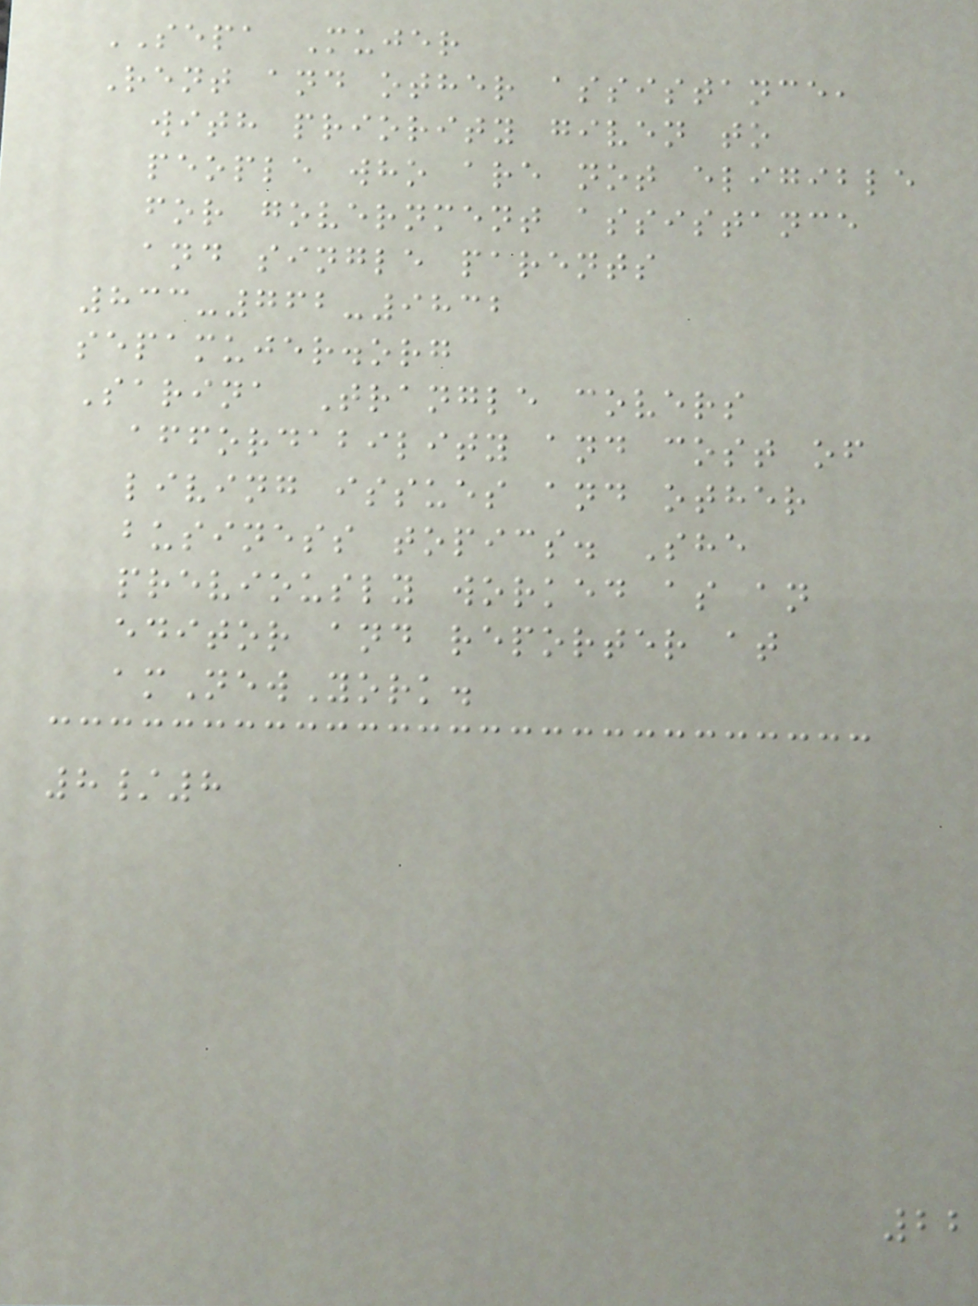SEPA Mujer
Rent and other assistance,
with priority given to
people who are not eligible
for government assistance
and single parents
833-762-9832
sepamujer.org
Sarina Trangle covers
affordability and cost of
living issues and other
business topics. She
previously worked as an
editor and reporter at
amNewYork.
8/8
22
